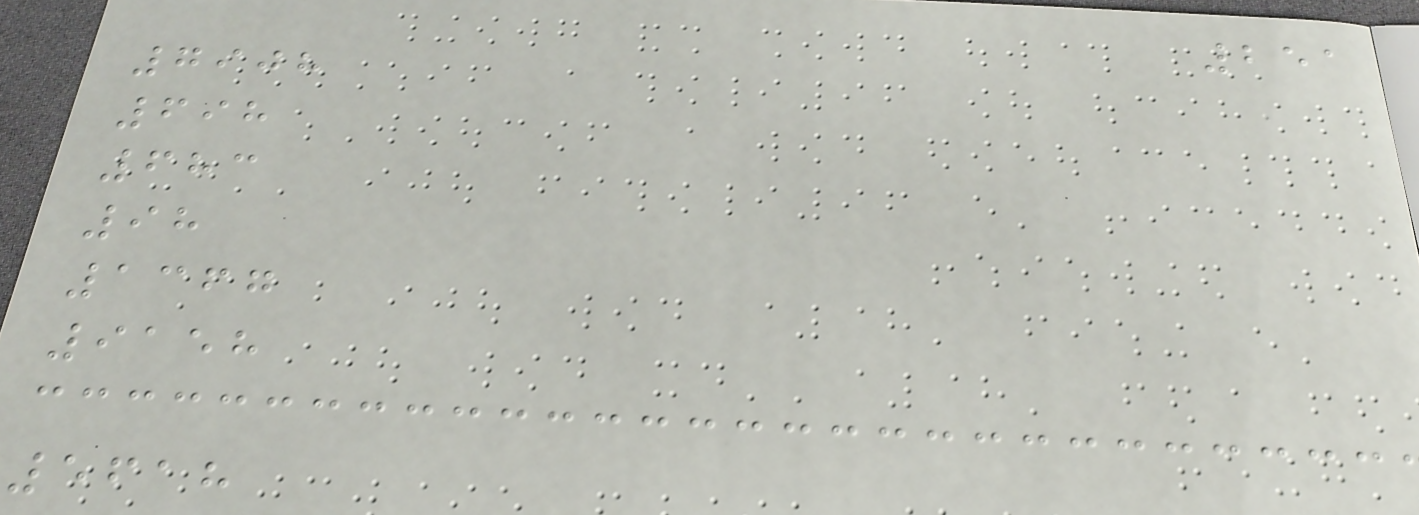251
7908
698
683
98
1367
9158
5618
